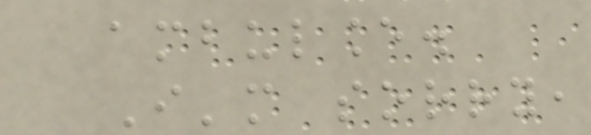ambulance.
I'm sorry,
